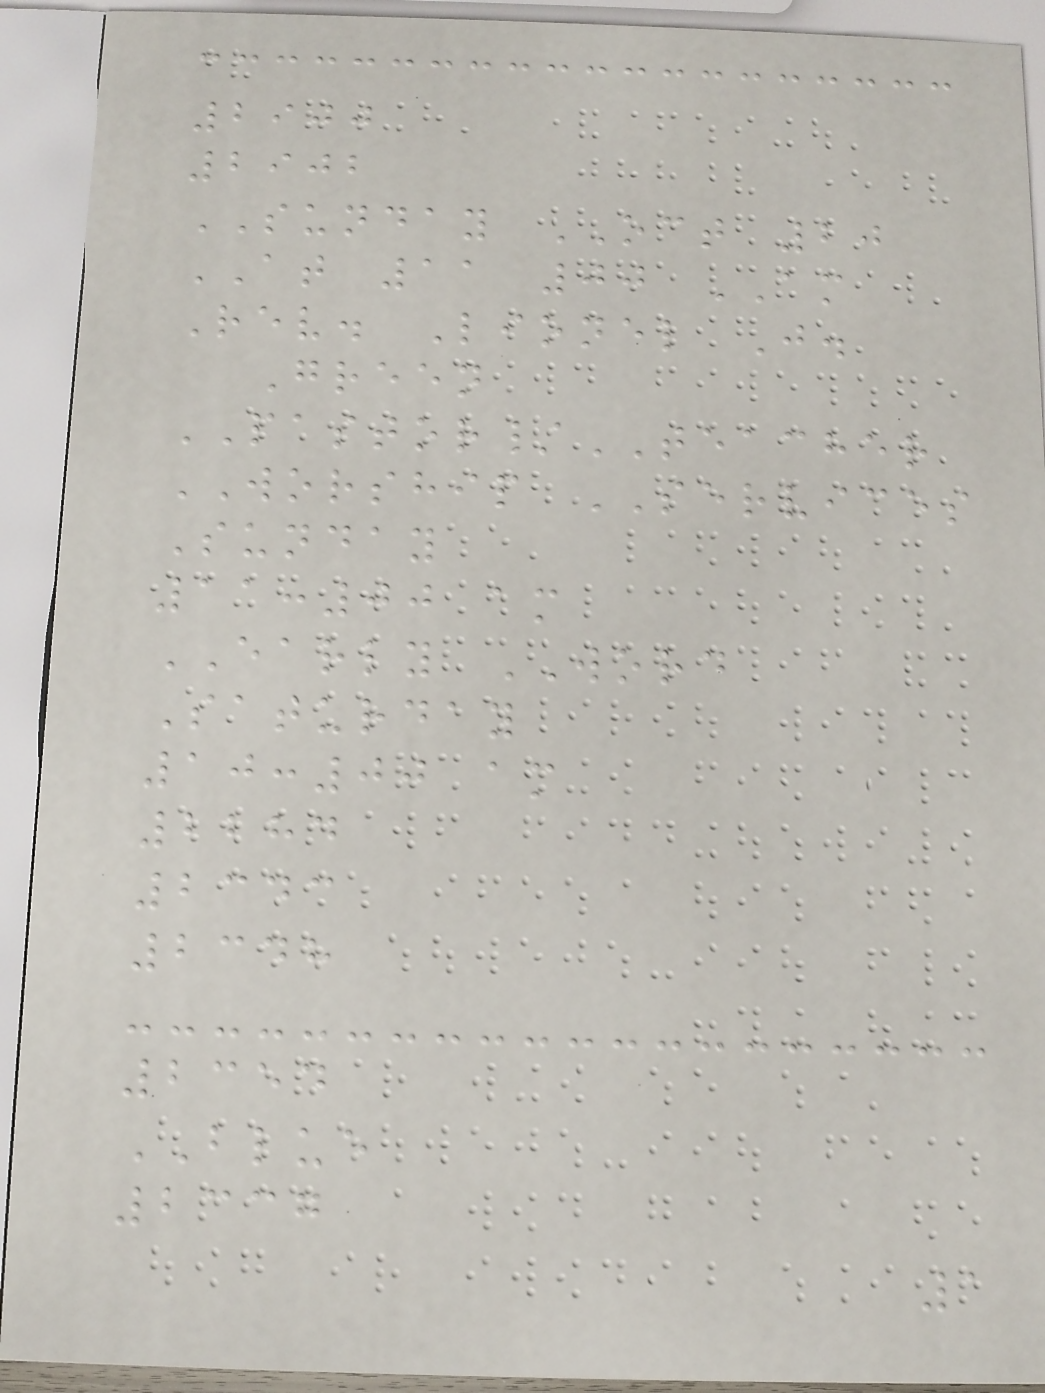2900
2902
SUNDAY OCT 20
AT 11 00 AM
Rev. Lionel J.
Green
PASTOR/TEACHER
WORSHIP SERVICES
Sunday
11:00 am
EARLY WORD
Saturday
10:00 am
2284
2343
2348
2354
BLUE
2337
1
